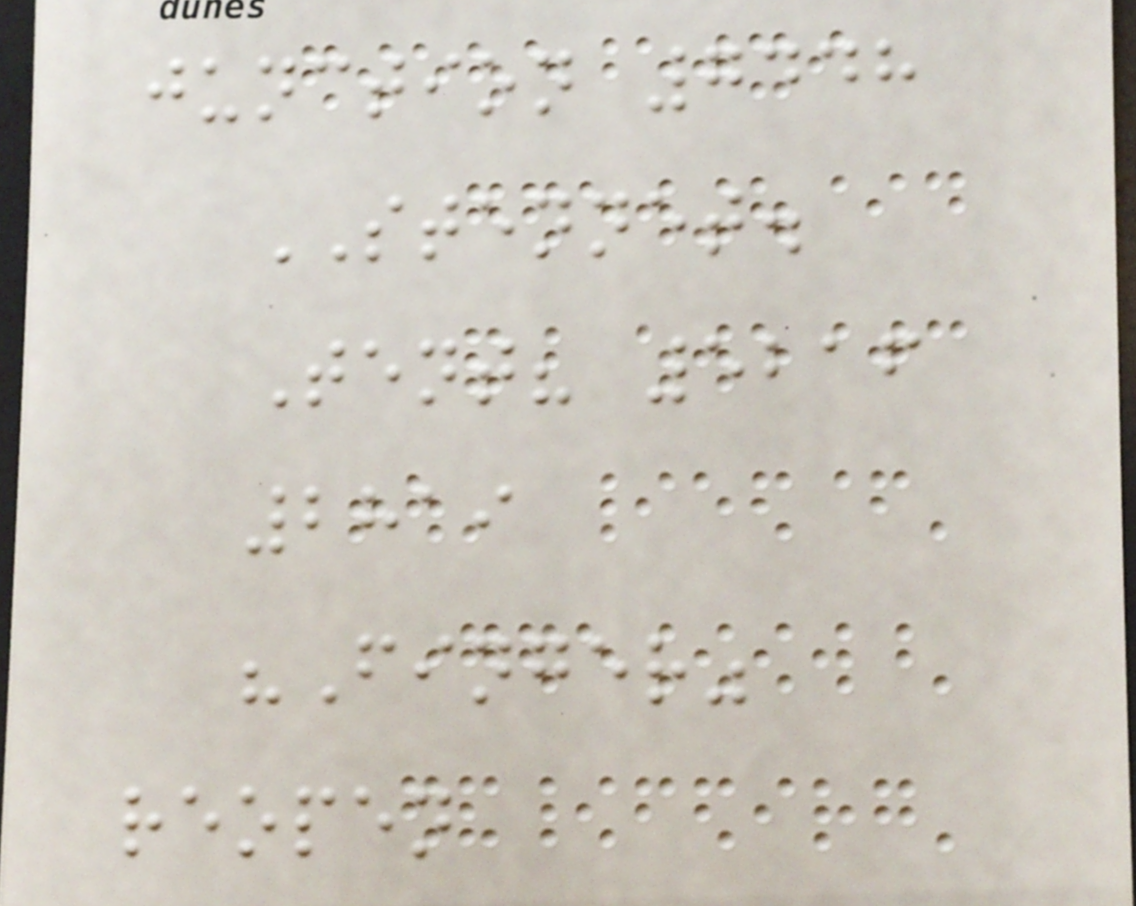junction 7448
STENNET.
Tent? 5216
2819
"Finger"
reopen
